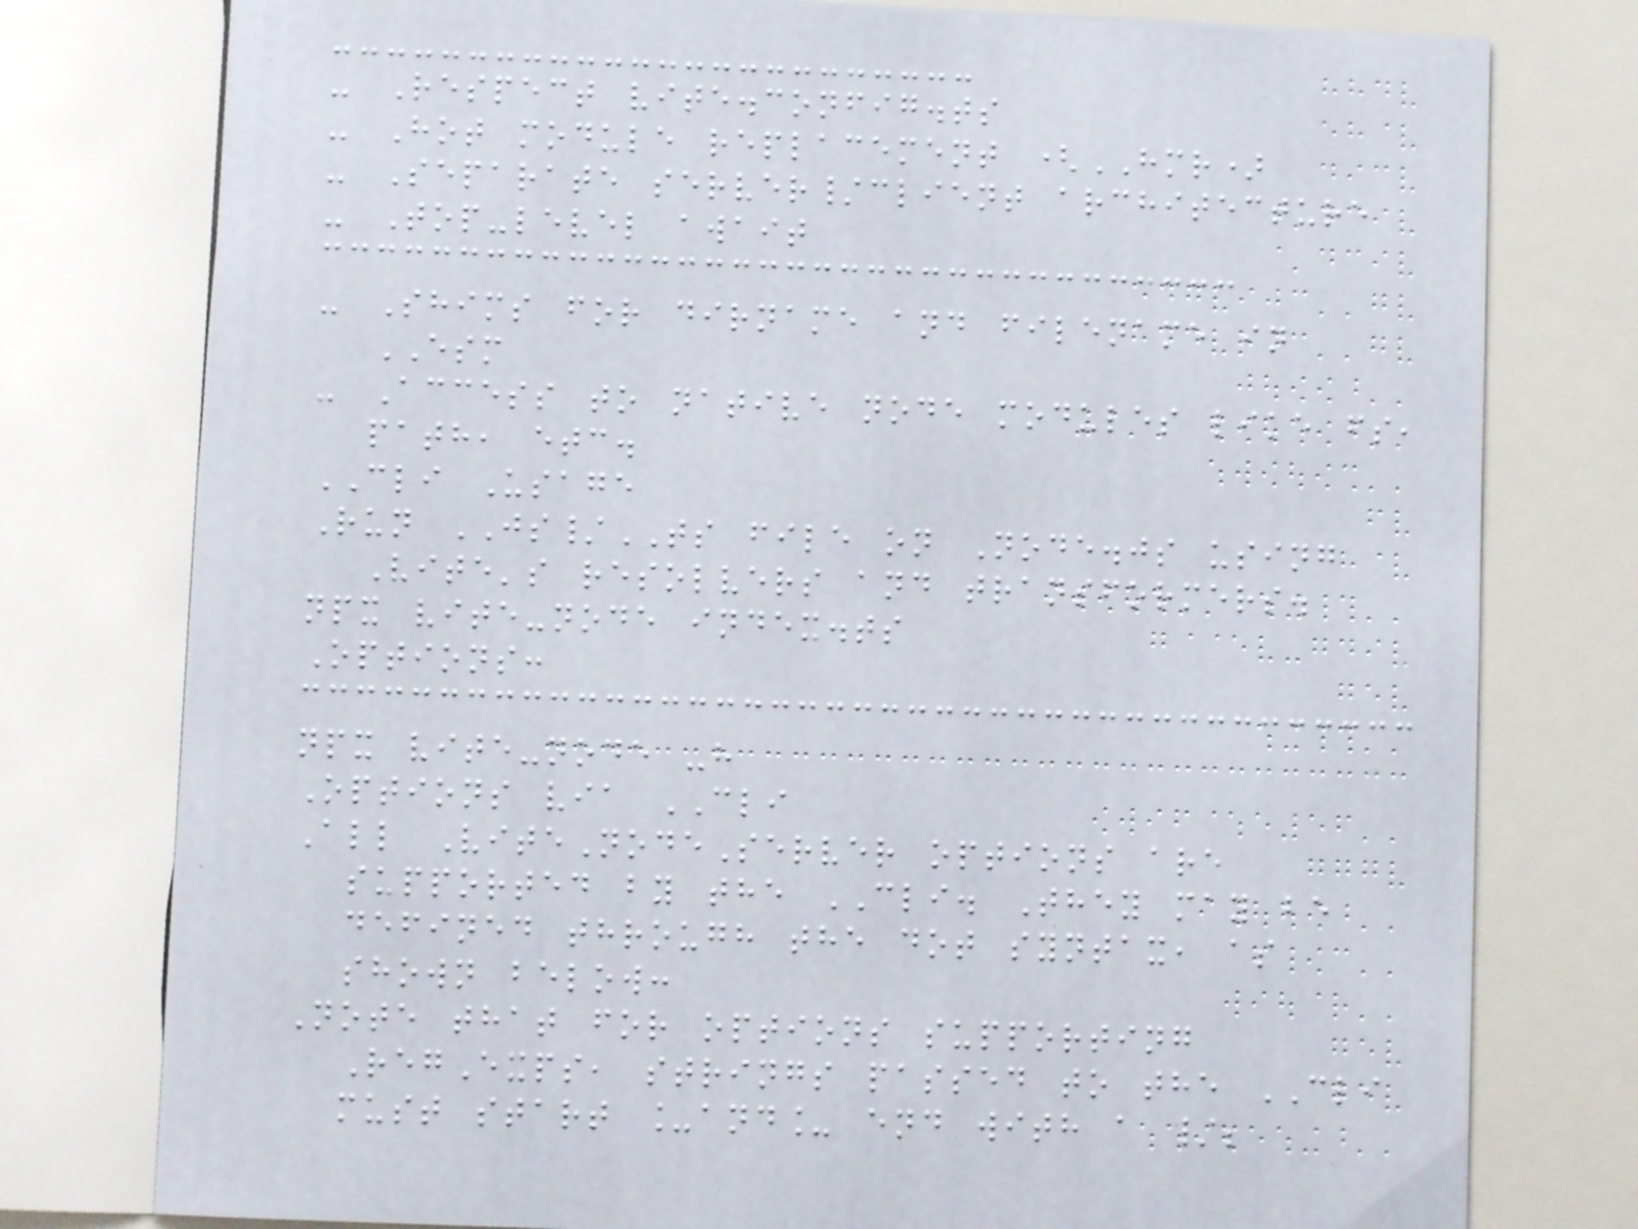- Respect vite.config.ts
- Hot module replacement (HMR)
- Separate server/client architecture
- Top-level await
- Shims for dirname and filename in
ESM
- Access to native node modules like fs,
path, etc.
CLI Usage
Run JS/TS file on Node.js using
Vite's resolvers and transformers.
npx vite-node index.ts
Options:
npx vite-node -h
Options via CLI
All ViteNodeServer options are
supported by the CLI. They may be
defined through the dot syntax, as
shown below:
Note that for options supporting
RegExps, strings passed to the CLI
must start _and_ end with a /;
